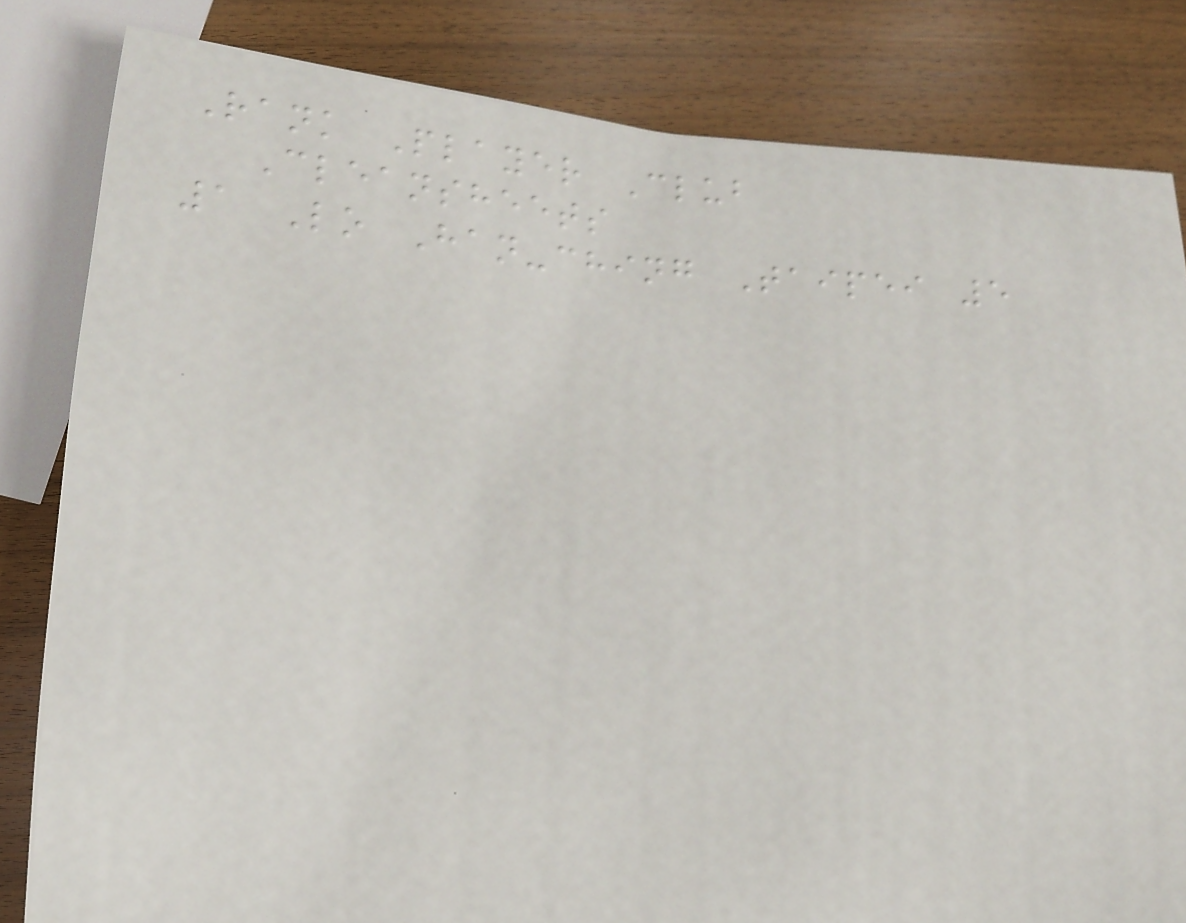Rank Player Club
Cleansheets
1 Lo Han-ching Taipei 5
